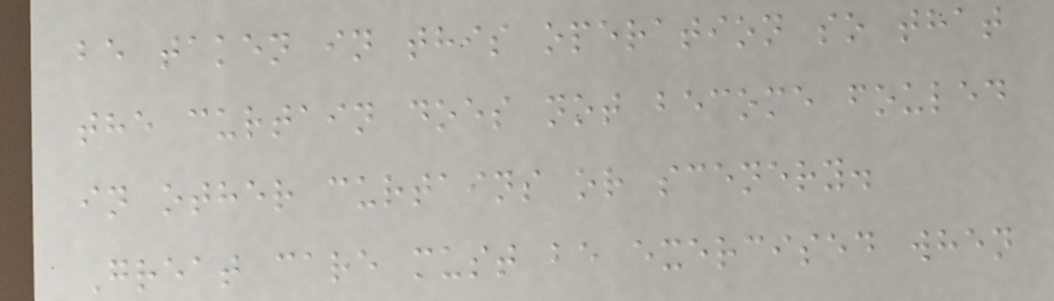be taken in this operation so that
the curtain does not become fouled
in other curtains or scenery.
Great care must be exercised when
